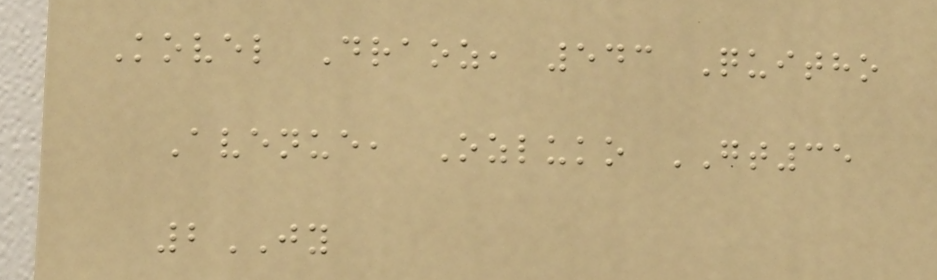Kovel Draoz, 543 Quitho
Avenue, Ozluko GT35
2JY
